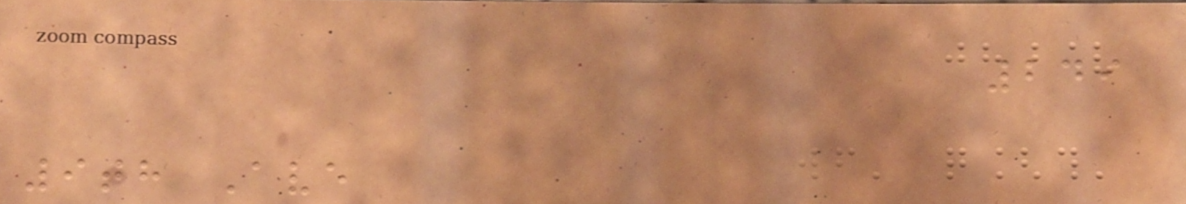249
9th Ave
